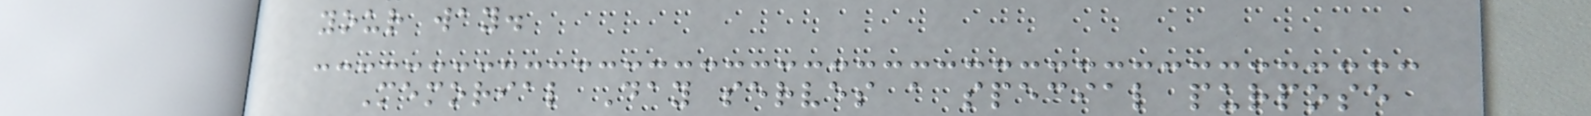your way.
Memorial Day serves a special purpose
